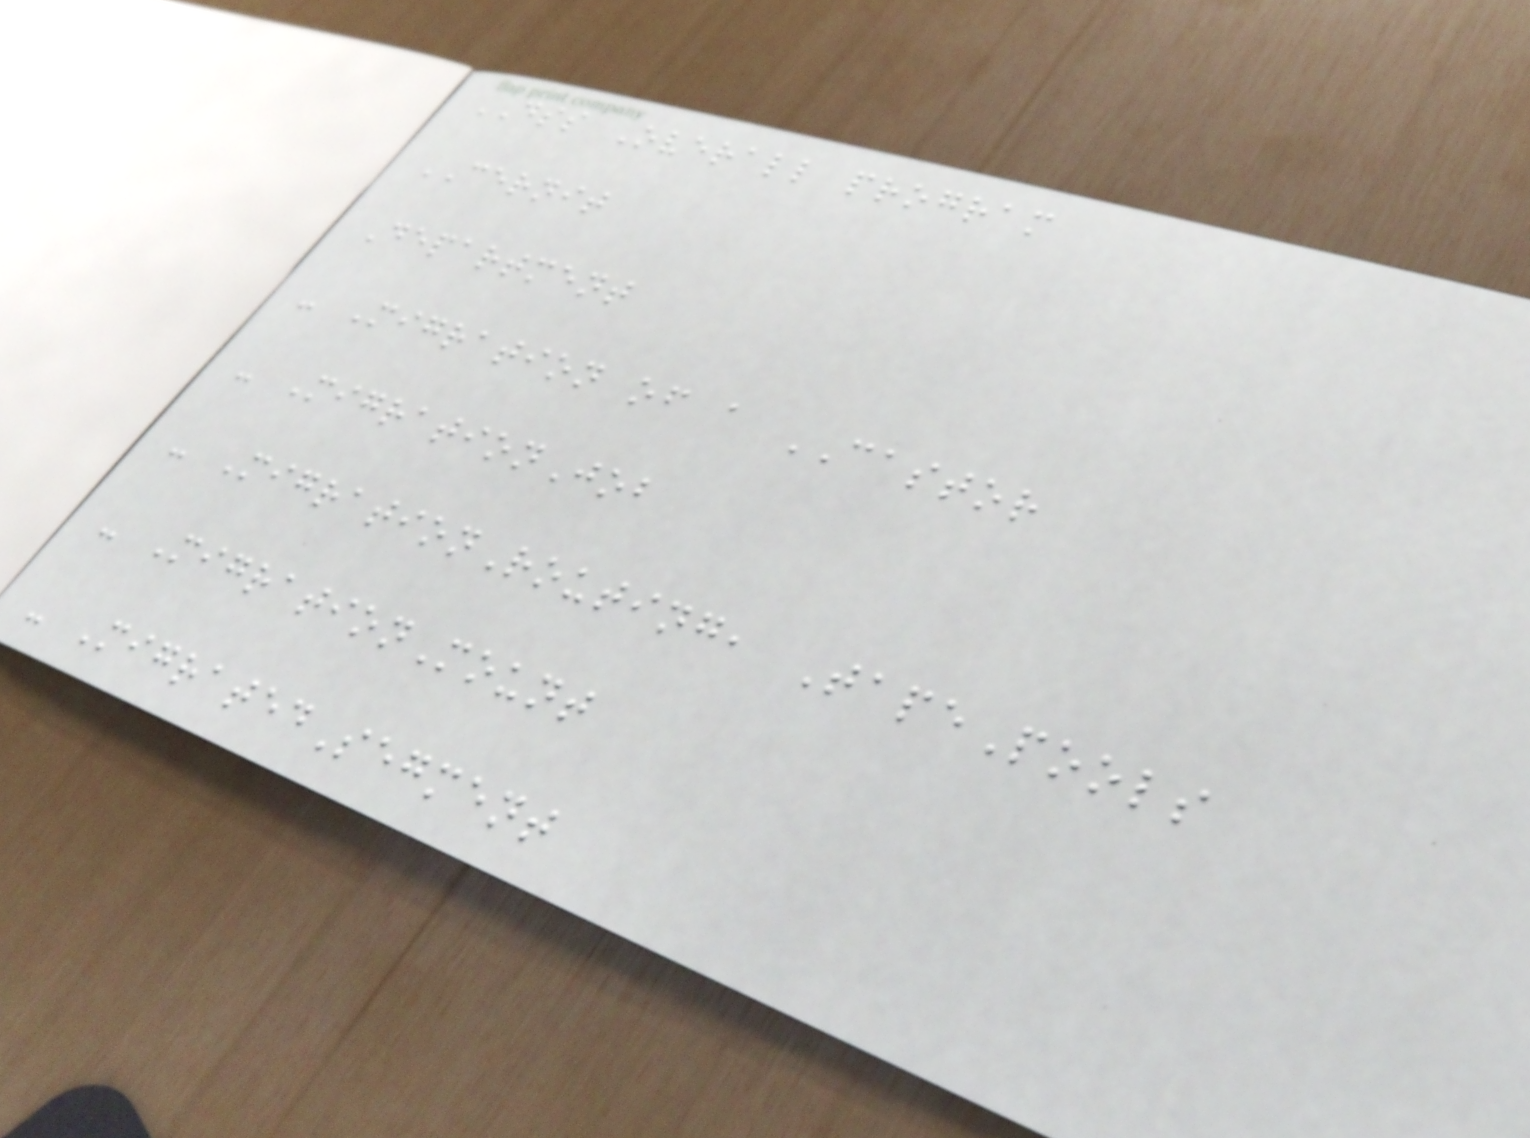DSS Overall program
CERNIT
Department
- Migration of a CASTOR
- MigrationJob
- MigrationRouting, TapePools
- MigrationMount
- MigratedSegment
